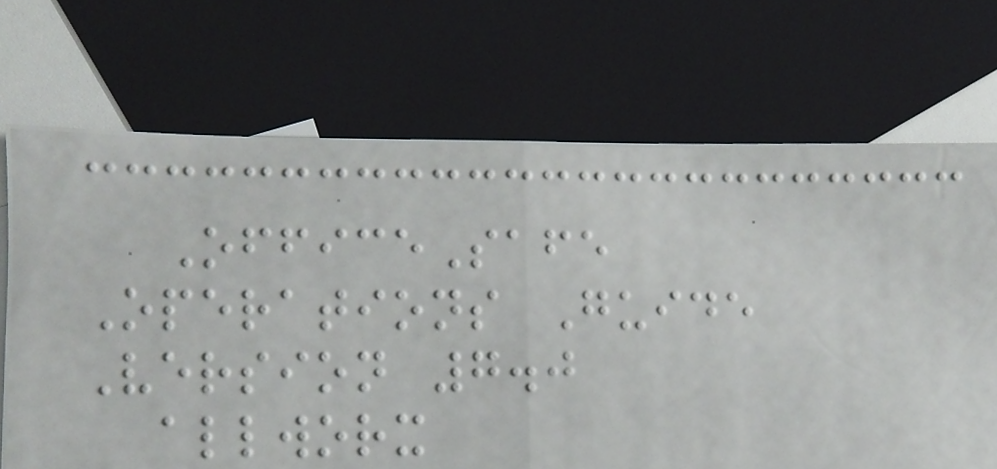OfficeSafe
Operations Guide
Version 7.0
allworx
